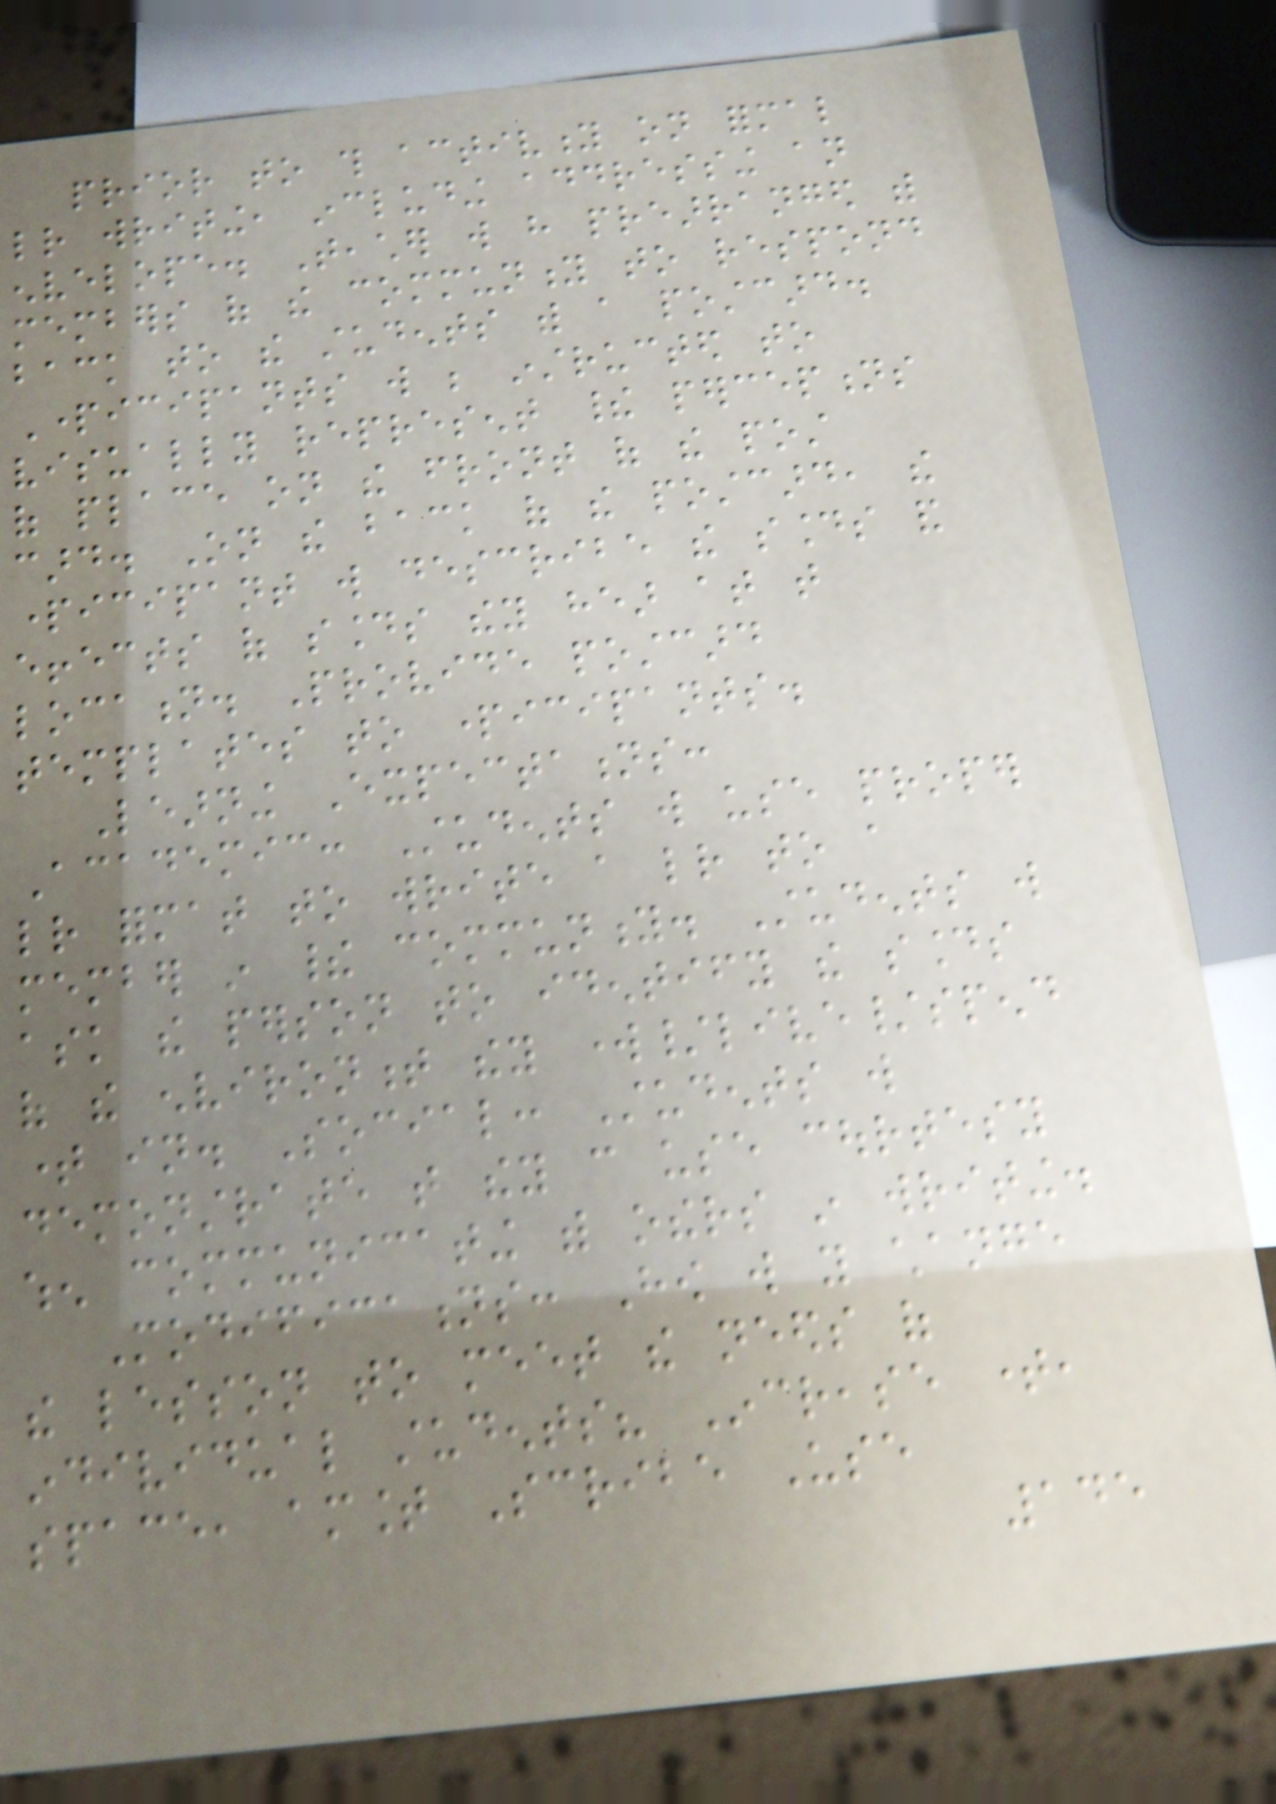prior to this activity on formal
letter writing, including addressing an
envelope. Teacher will have prearranged with
members of the community to respond
back to the students with a postcard.
Participants will be instructed to
visually represent their perceptions
of place on the front of the post
card. On the back of the postcard, the
participant will describe the sounds and
effects of sounds they hear at that
location. Provide postcard
templates to participants.
Learning Expectations:
Academic: Students will use proper
letter format to write a letter to a
member in their community. Students will
ask the person to identify the sounds
of the environment they work/live/spend
time in. Social: Students will
demonstrate that they can use courtesy
when communicating with others in writing.
Modifications: How will you change
the lesson to meet the needs of
individual students? Increase time,
space, amount Scribe Use
145
